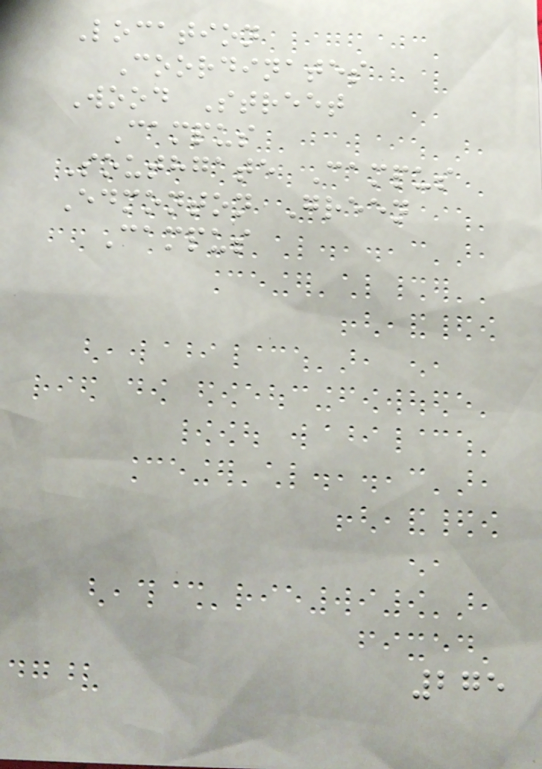Location
Coordinates
Wood Street
Campus
Southgate Campus
Edmonton Green
Campus
275
